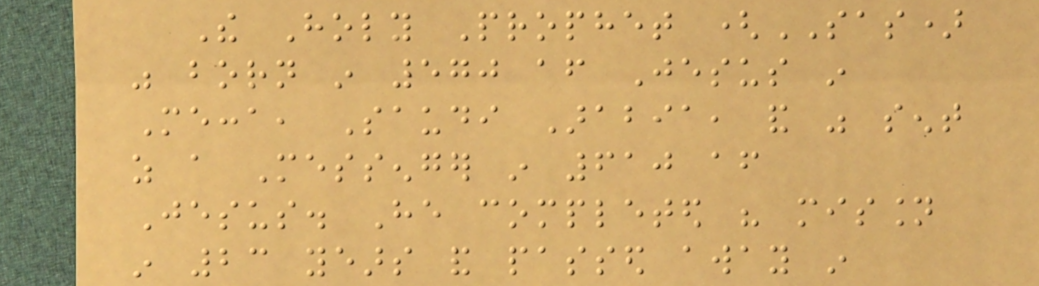The Holy Prophet (SAS)
was born in 570 after Jesus in
Mecca, Saudi Arabia, and was sent
as a Messenger in 610 after
Jesus. He completed his mission
in 23 years and passed away in
